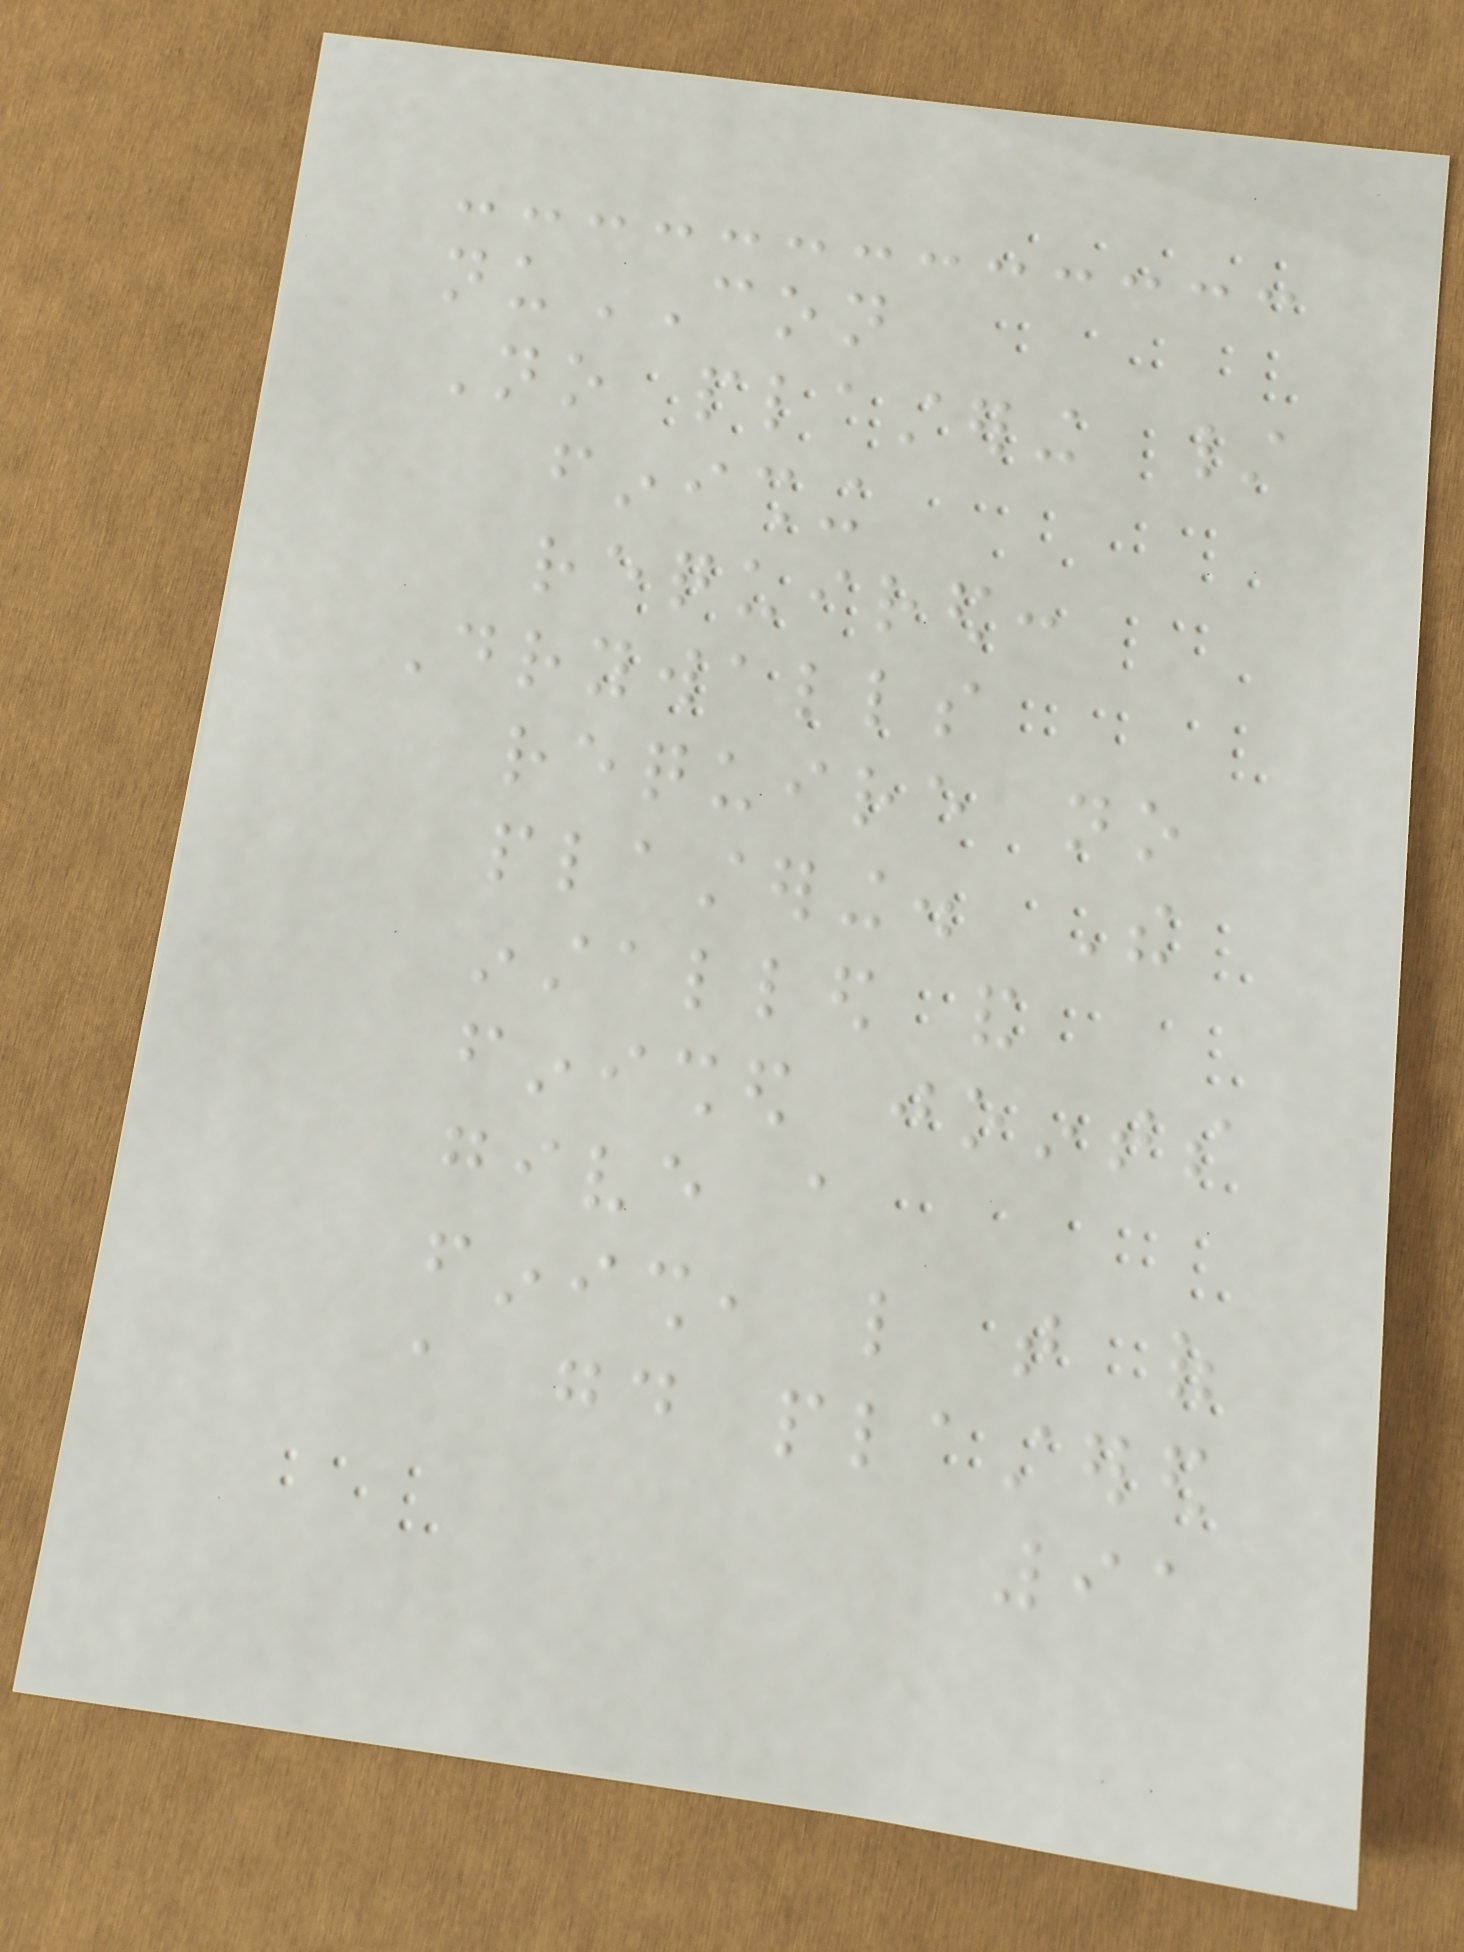nuCON
No plastering /
finishing
required:
Drywalls
require no
plastering. The
installed and
finished joints
give a
finish, like that of
a good plastered
91
